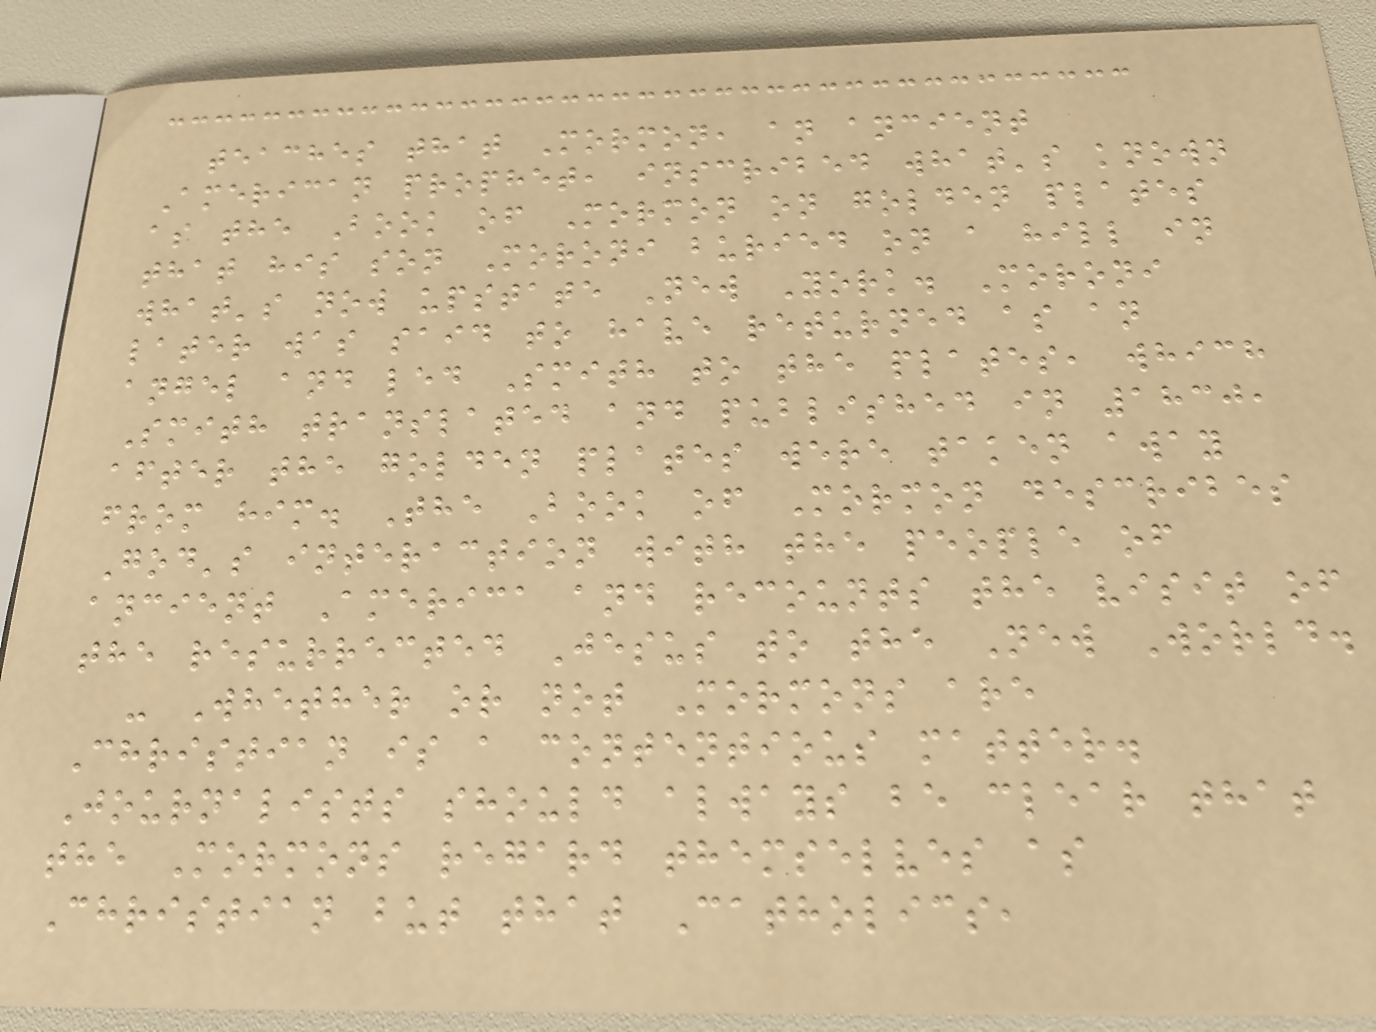teaches that Mormon, an ancient
American prophet, inscribed what's known
as the Book of Mormon on golden plates
that his son Moroni buried on a hill in
what's now upstate New York. Moroni
later was said to have returned as an
angel and led Smith to the plates, which
Smith translated and published in 1830,
after the golden plates were taken away
from him. The Book of Mormon describes
God's interaction with the people of
ancient America and recounts the visit of
the resurrected Jesus to the New World.
- Whether or not Mormons are
Christian is a contentious matter.
Journalists should always be clear that
the Mormons regard themselves as
Christian but that Catholics,
